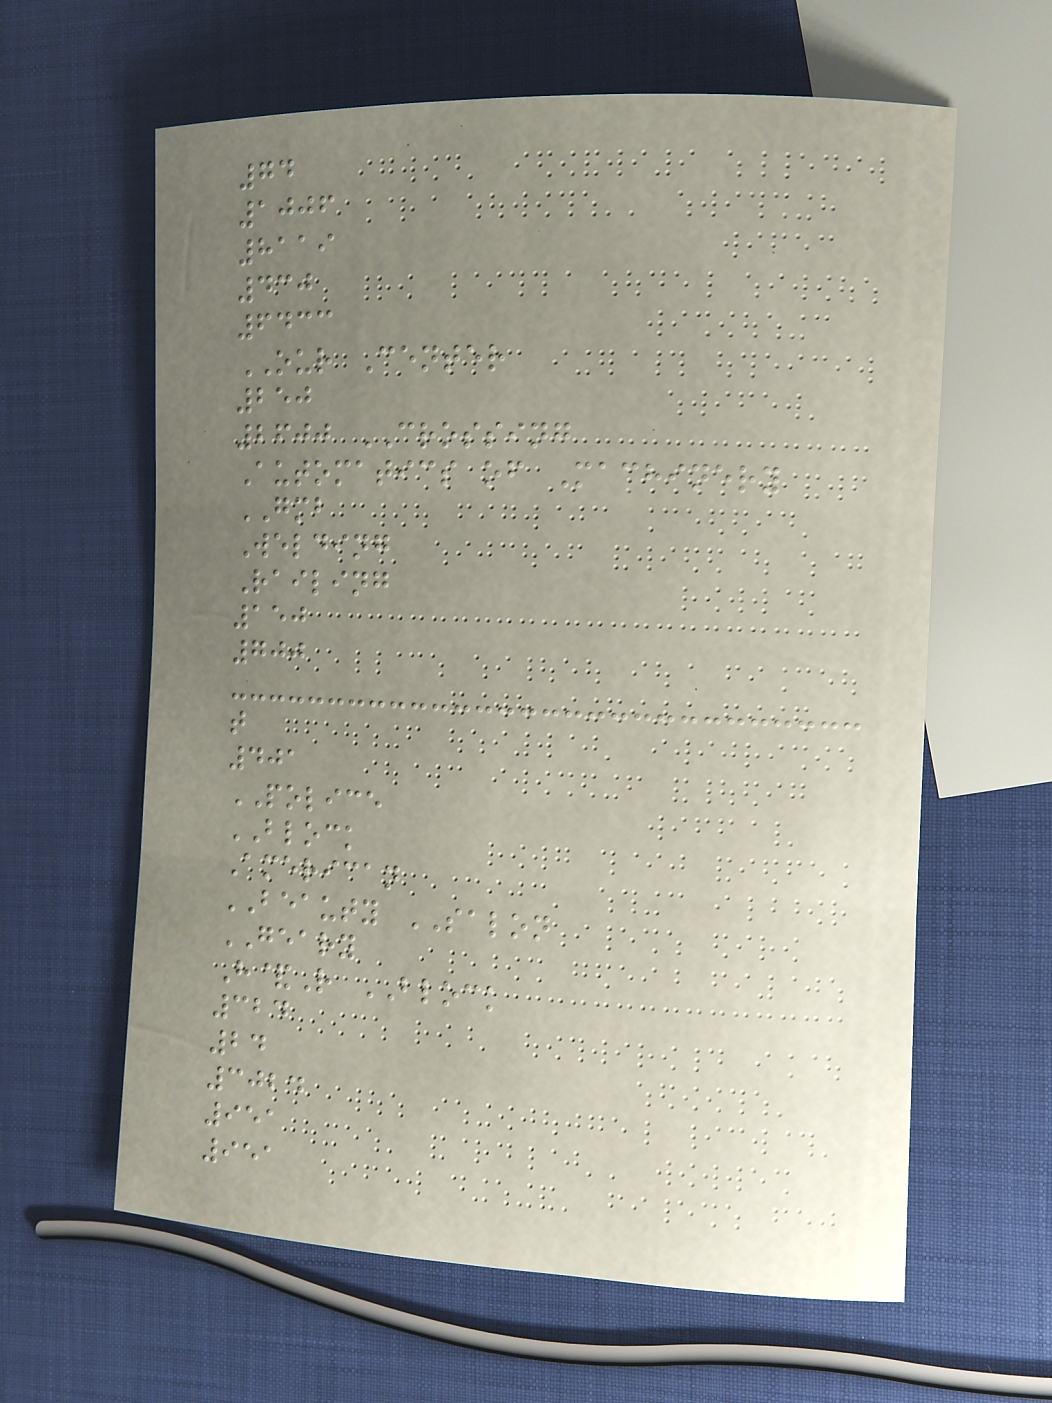74
1006
8119
430
6433
OUR Center
250
2600 CROSSING
Automatics of Machinery
GMB
Welding
Railing
150
700
t
401
POLICE
BLOCK
American
BEAUTY SALON
GEARY
H&R BLOCK
324
24
3024
951
951
